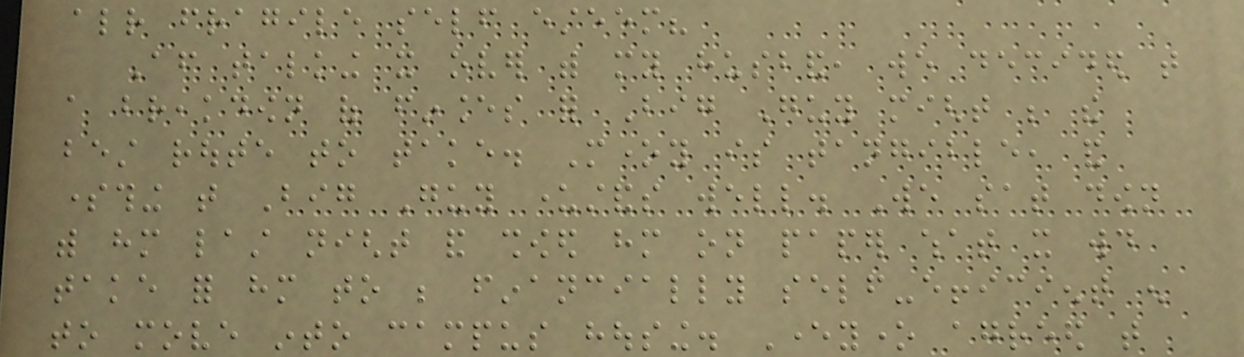already fragile self esteem?
After talking it over with my husband, we decided that
a breakdown of finances for Big Guy might be the
best route to take. Money is tangible, and
something that Big Guy understands well. We sat down
with him last night and showed him on paper what it would
take for him to be financially self-efficient enough
to move into campus housing. Everyone agreed that
